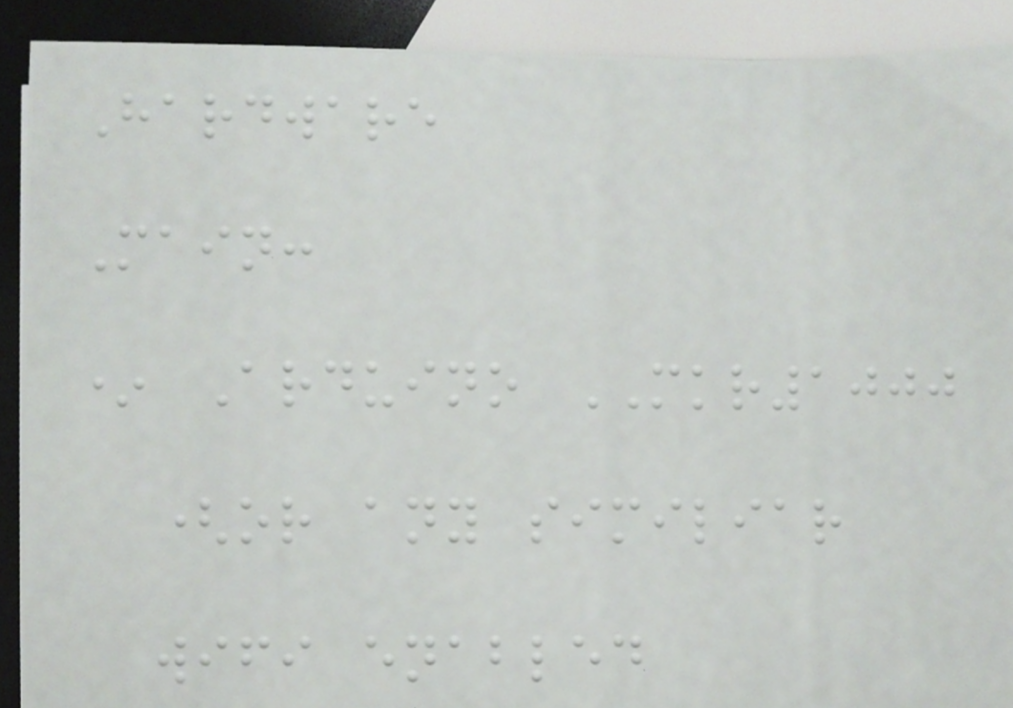Hardware
Main:
* Arduino MKR1000
(or any similiar
wifi enabled
